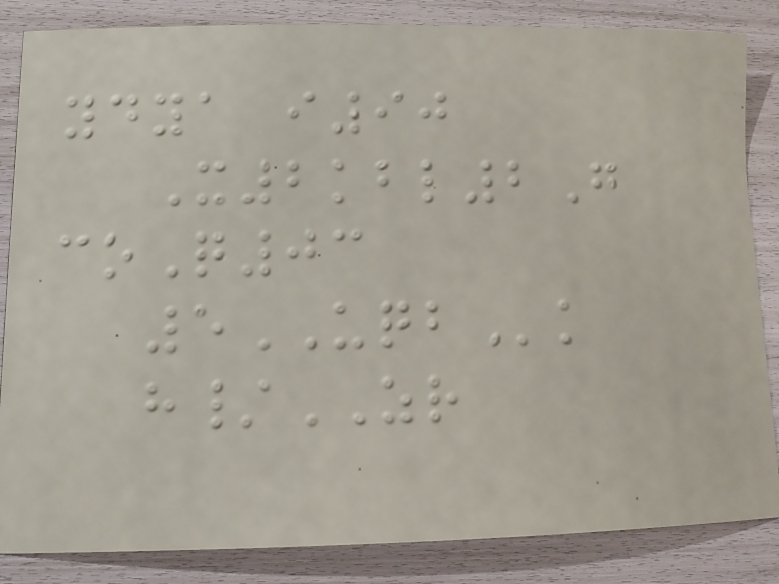ydya i90
X2kbl2G
coQ03
5UQBk
h/ZR
